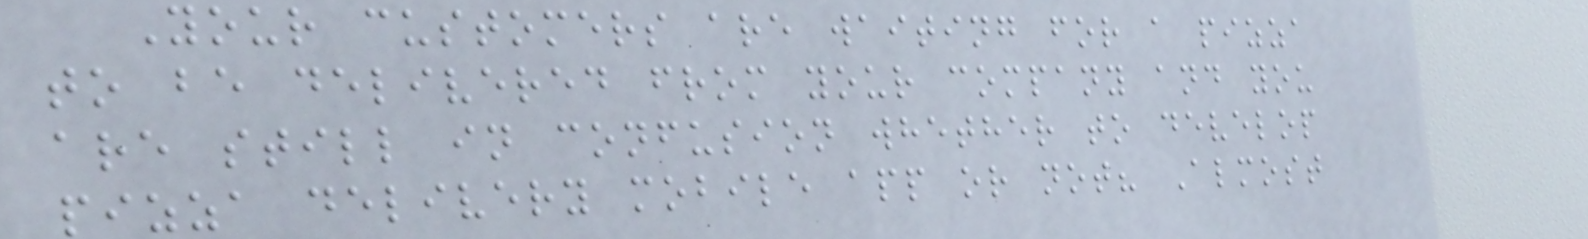Your customers are waiting for a pizza
to be delivered from your company and you
are still in confusion whether to develop
pizza delivery mobile app or not? Almost
